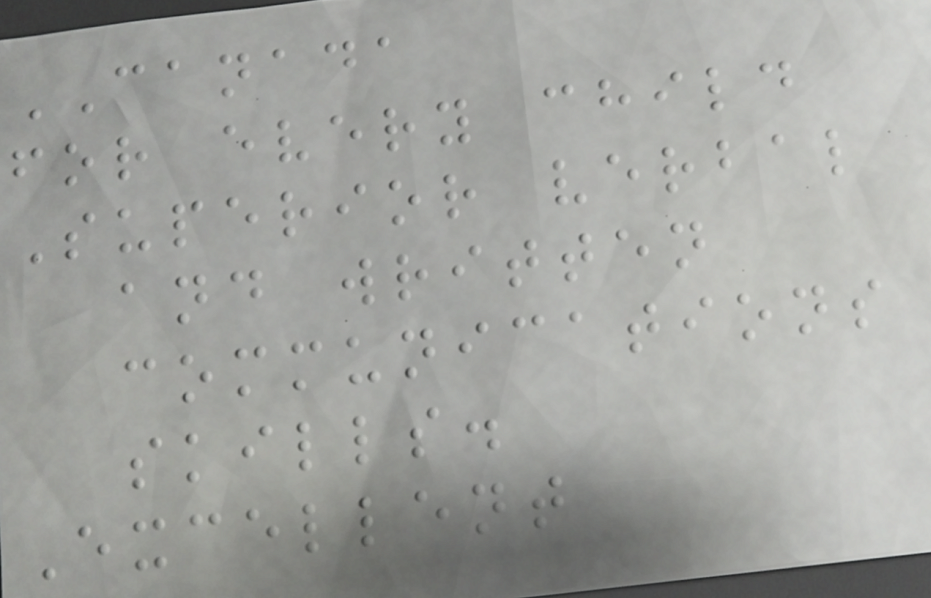CANADA
for every child
Superior verbal
and written
communications
skills.
Excellent
